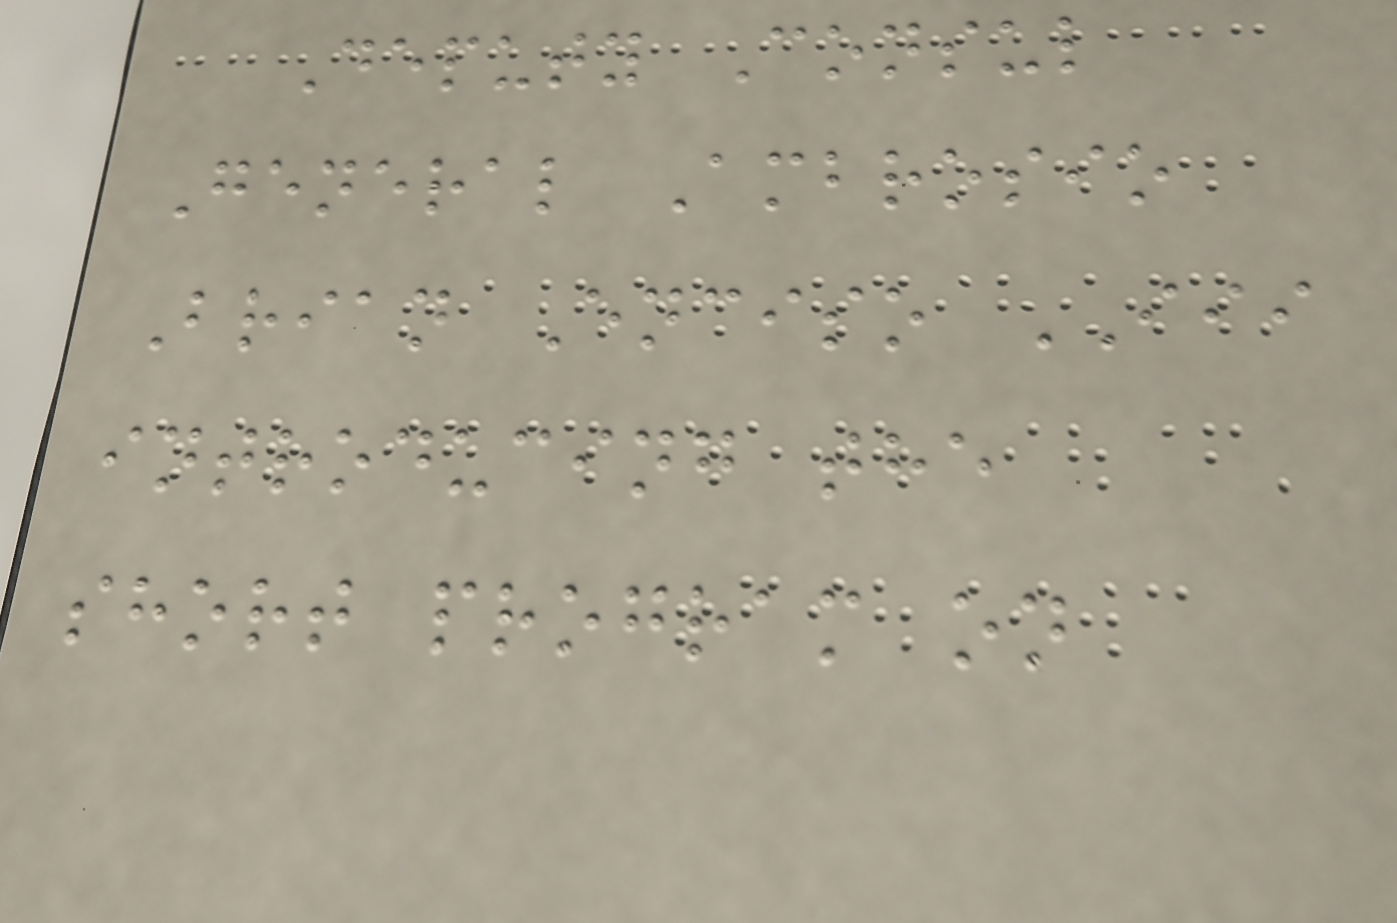Deputy Consul
General Ambrosio
Brian Enciso III
introducing the
short program on
